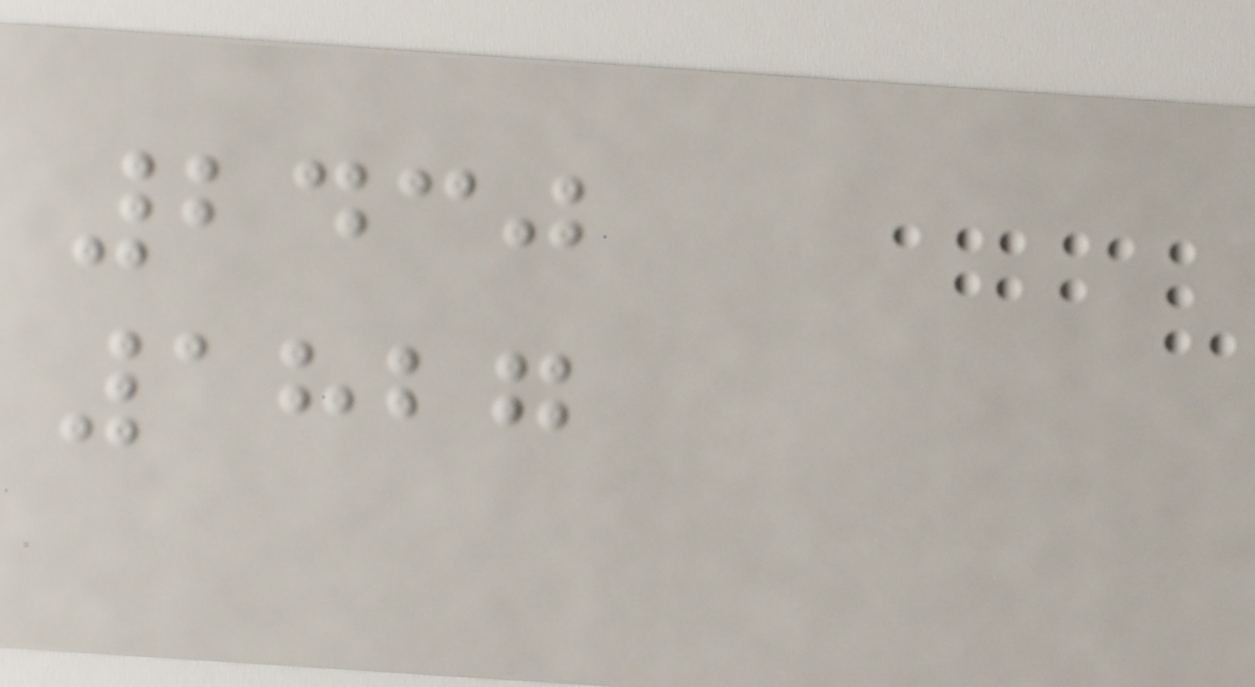2430
1827
